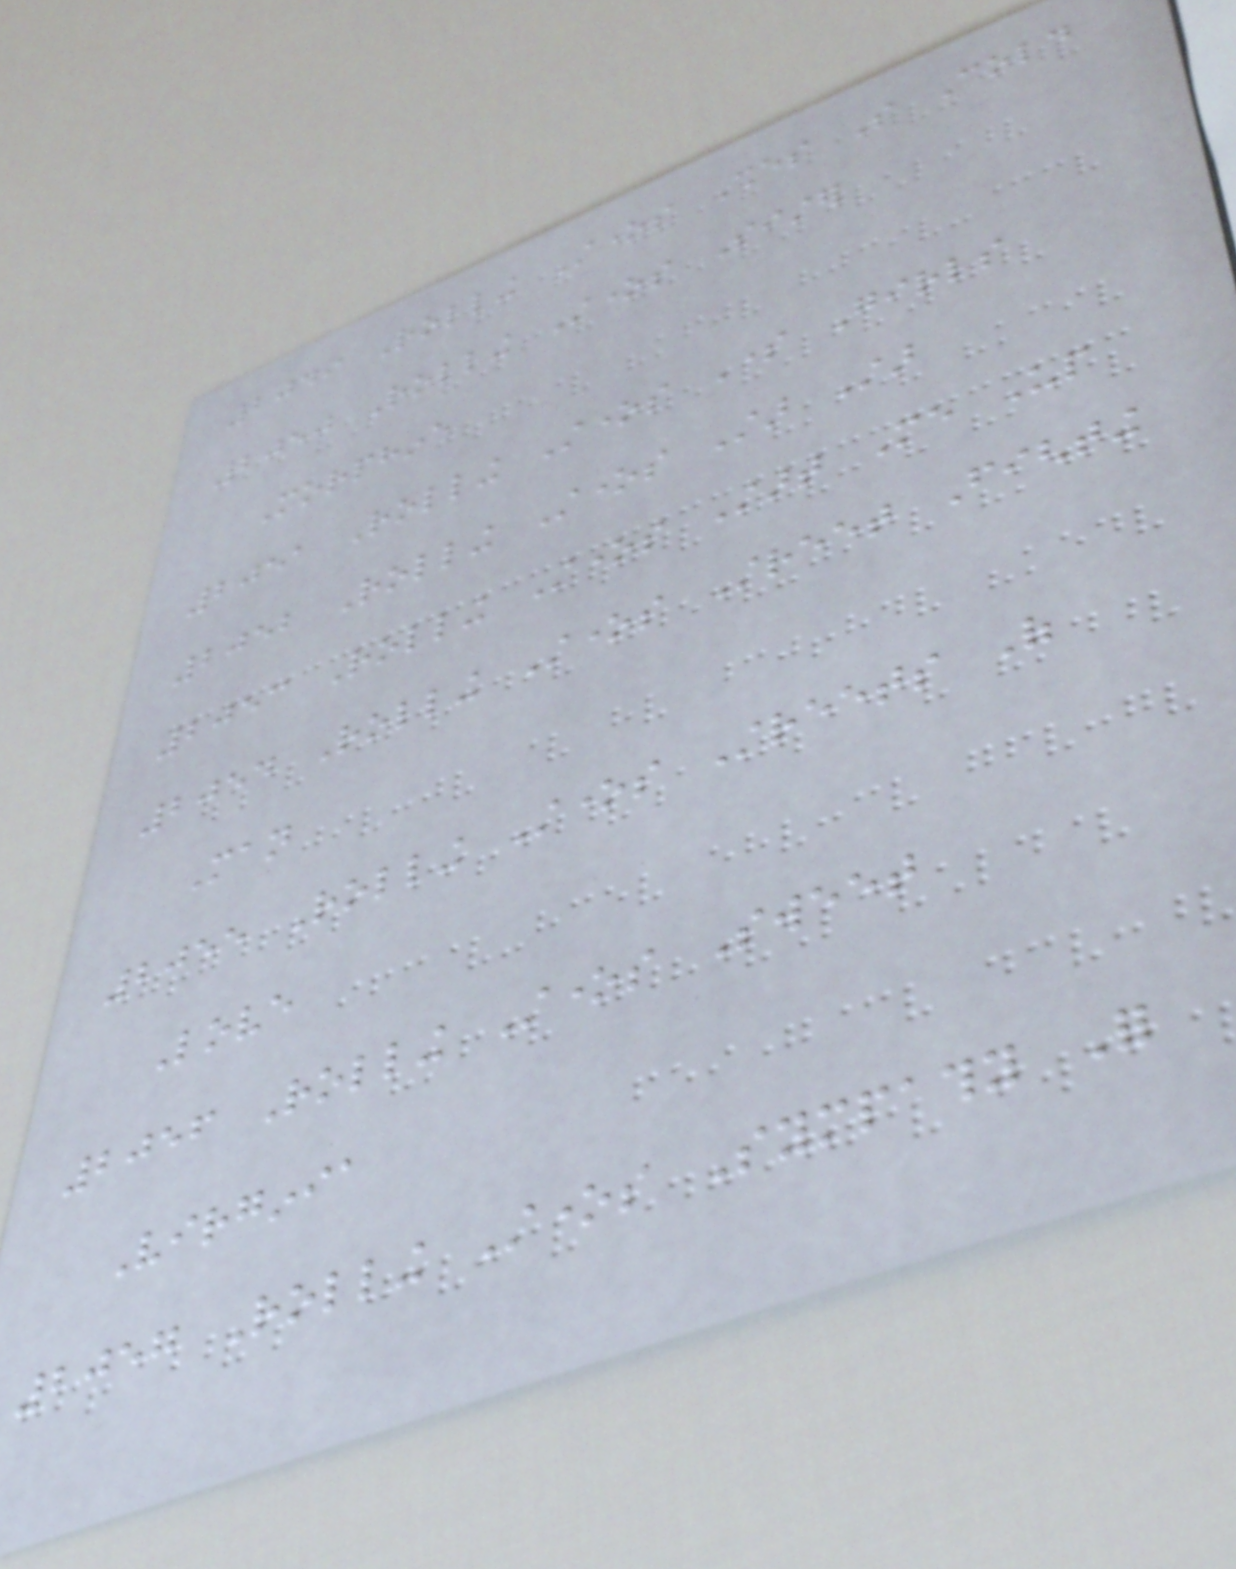2049 Rolling Stones Shes So Cold
2050 Rolling Stones Sister
Morphine
2051 Rolling Stones Some Girls
2052 Rolling Stones Star Star
2053 Rolling Stones Start Me Up
2054 Rolling Stones Street Fighting
Man
2055 Rolling Stones Streets Of
Love
2056 Rolling Stones Sweet
Virginia
2057 Rolling Stones Sympathy For
